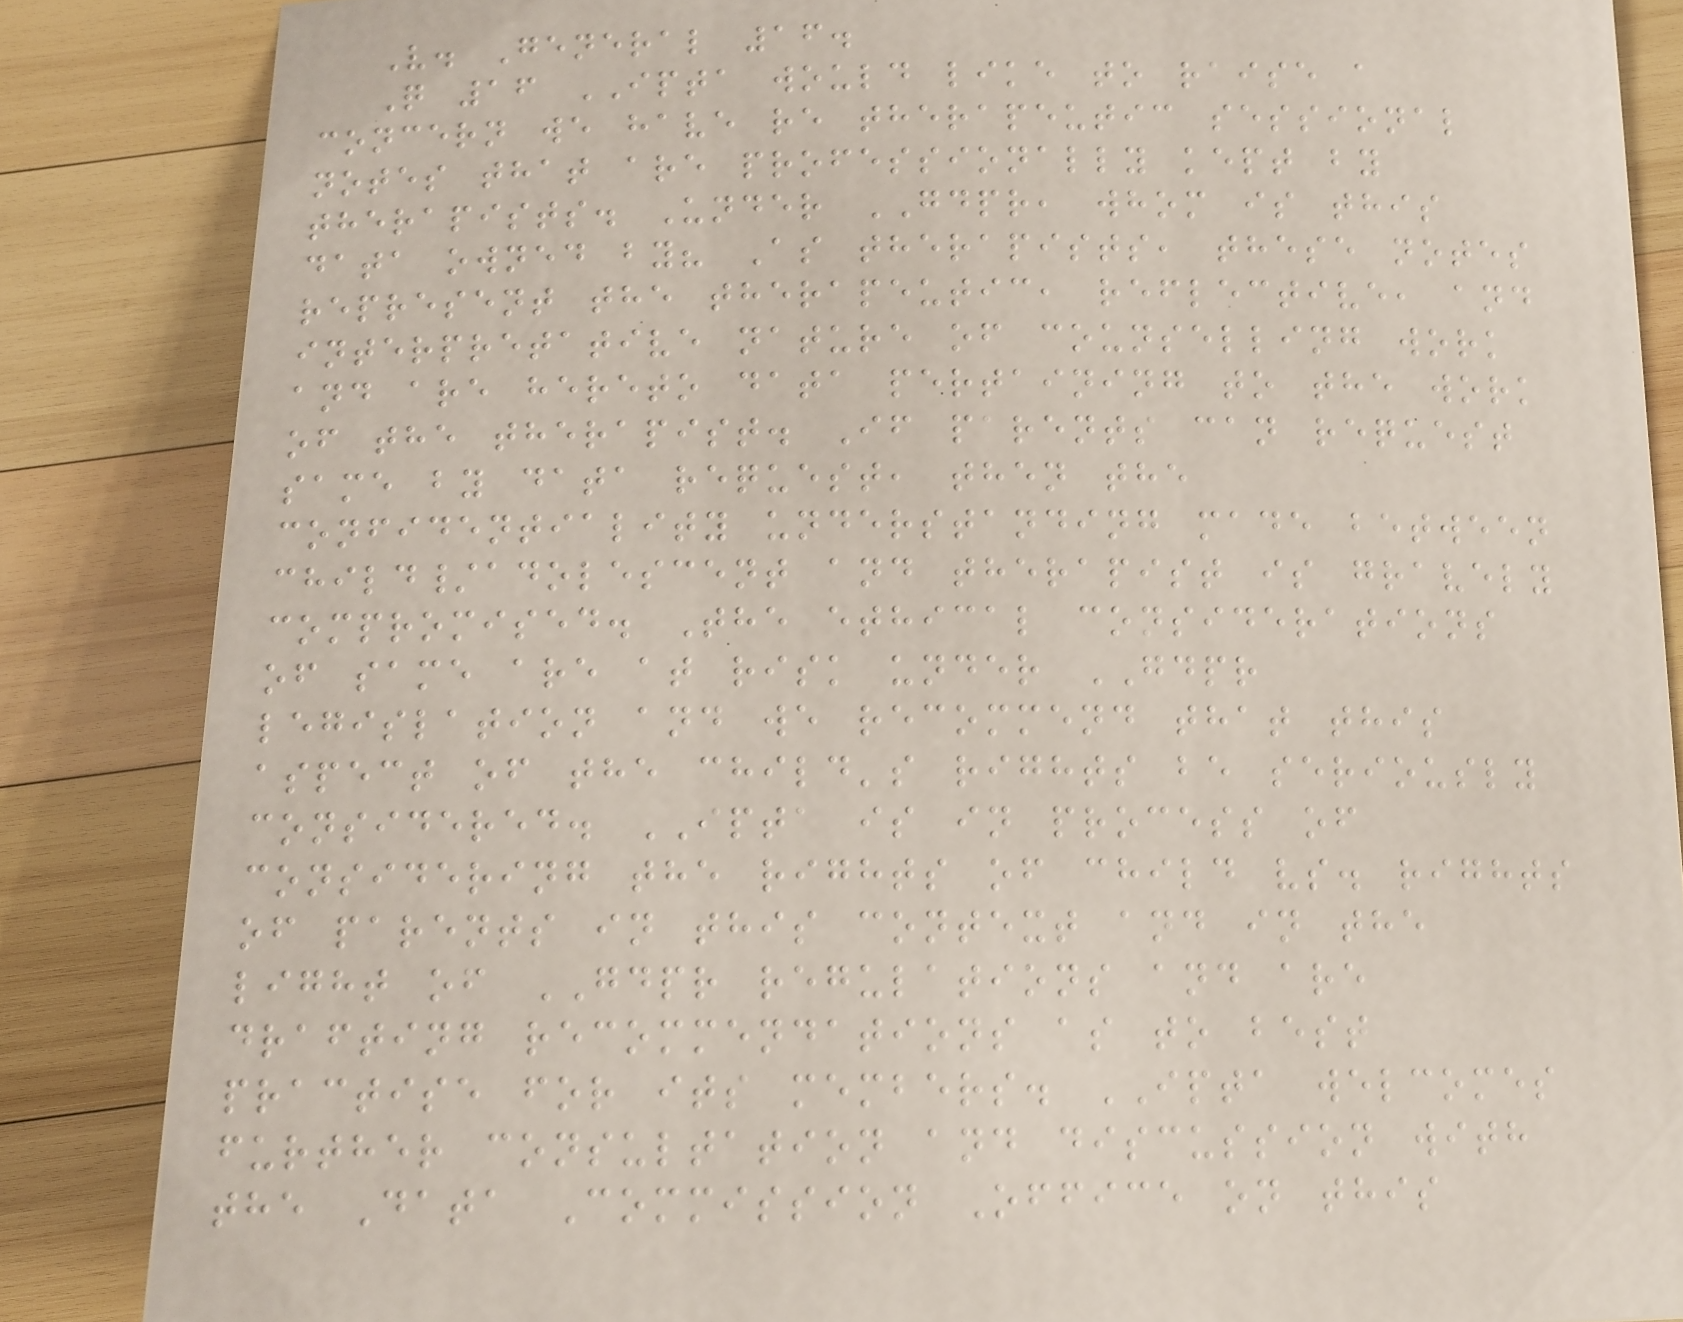V. General 16.
Q 16 IPTA would like to raise a
concern we have re therapeutic sessional
notes that are professionally kept by
therapists. Under GDPR, whom is this
data owned by? As therapists, these notes
represent the therapeutic, reflective, and
interpretative nature of counselling work
and are hereto data pertaining to the work
of the therapist. If parents can request
same by data request, then the
confidentiality understanding made between
child/adolescent and therapist is gravely
compromised. The ethical considerations
of same are at risk under GDPR
legislation and we recommend that this
aspect of the child's rights be seriously
considered. IPTA is in process of
considering the rights of child vs. rights
of parents in this context and in the
light of GDPR regulations and are
drafting recommendations as to best
practise for its members. IPTA welcomes
further consultation and discussion with
the Data Commission Office on this
